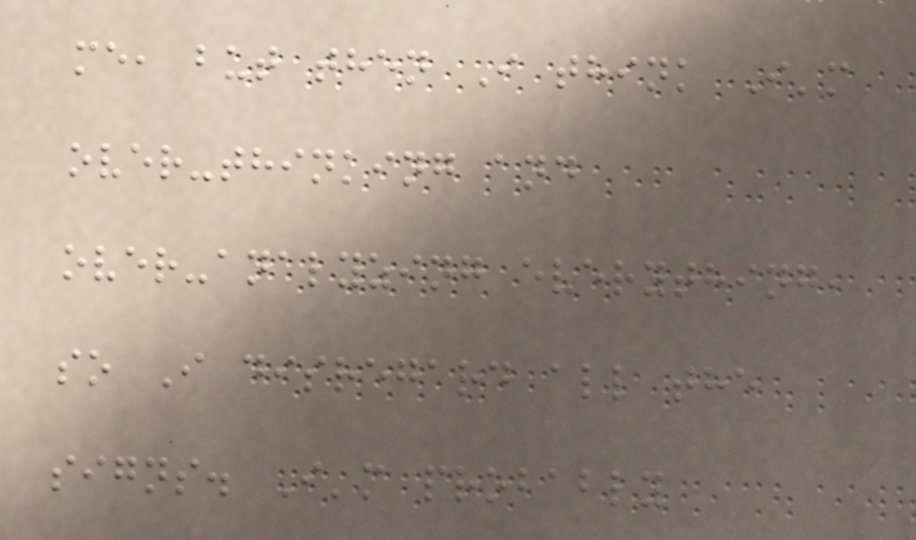me, but then I think I'm
over-thinking and
over-analyzing everything,
so I disregard all the
signs. I'm probably
